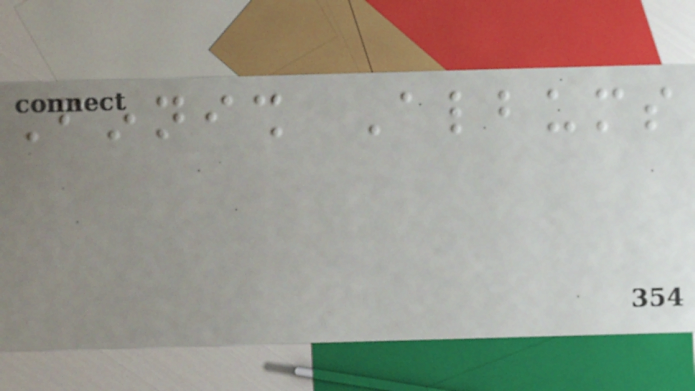Finnish Albums
